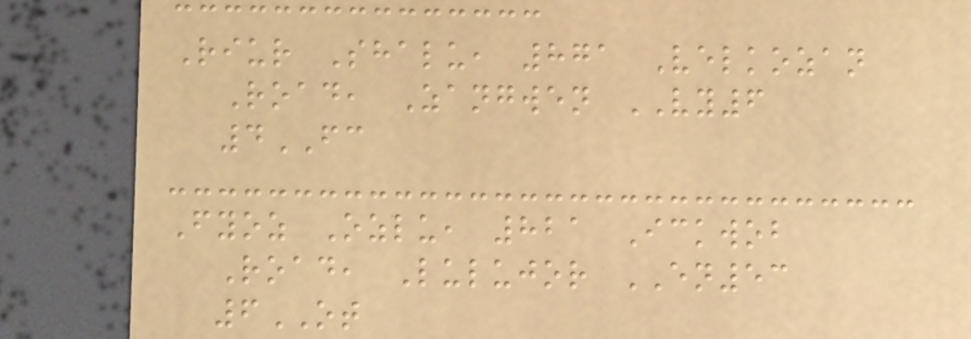Riur Shalu, 871 Velkozan
Road, Zangwen VY6
4FC
Fyoz Ozlu, 821 Ickwob
Road, Lulujor EN53
6OT
